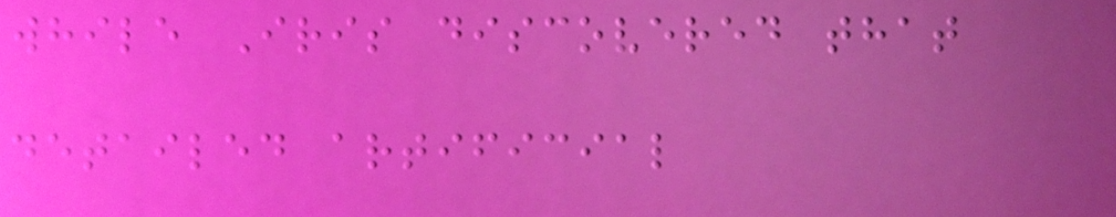while Iris discovered that
detailed artificial
